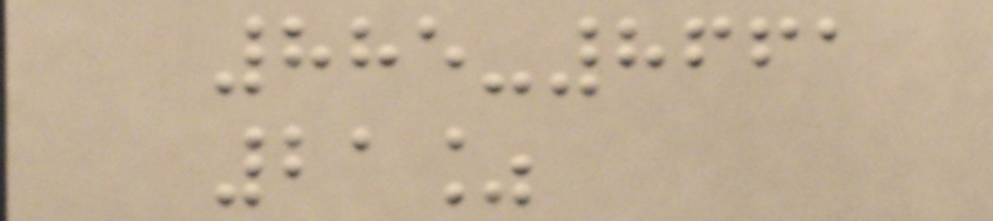885-8661
21%
